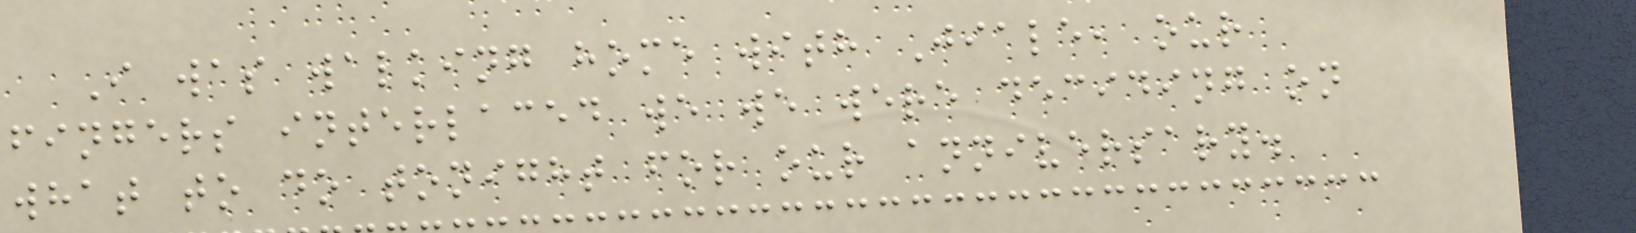I was walking home with Jiale, our
fingers interlaced we we were deciding on
what to do tonight for our anniversary.
